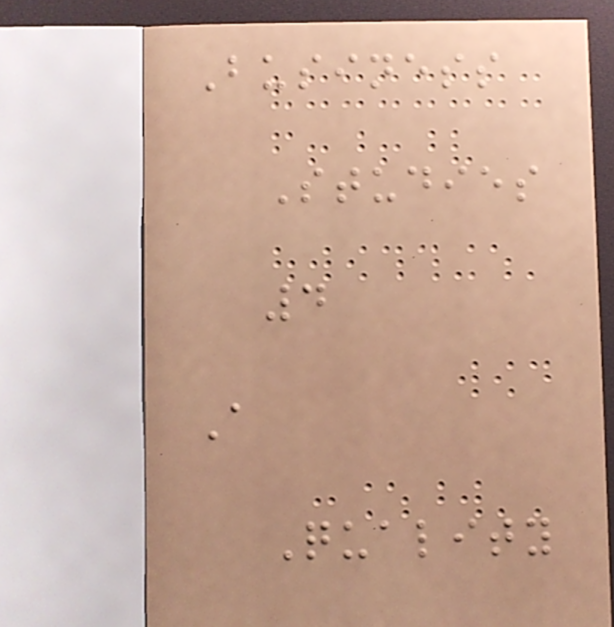Business
Studies
4
A
Quality
